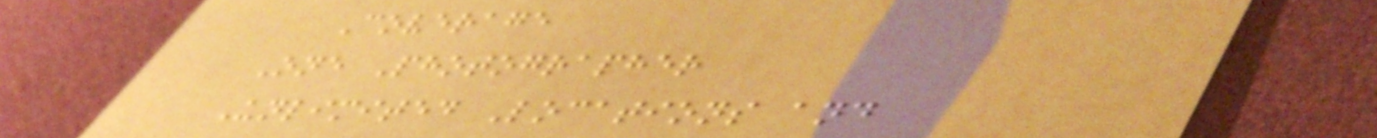Coverage
One Photographer
Unlimited Locations and
